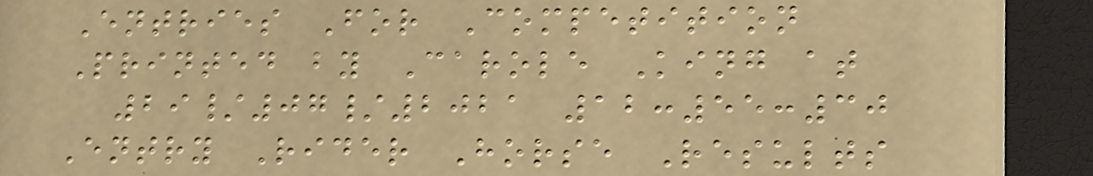Entries For Competition
Printed by Carole King at
29/07/2021 12:55:30
Entry Rider Horse Results
